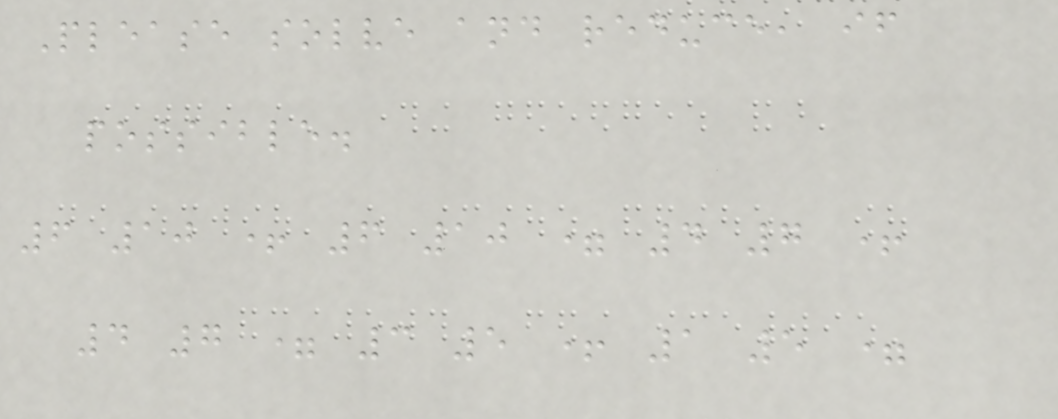Please solve and reduce, if
possible.
6 10 + 6 10 = 4 7 +
4 7 = 3 5 + 1 5 =
